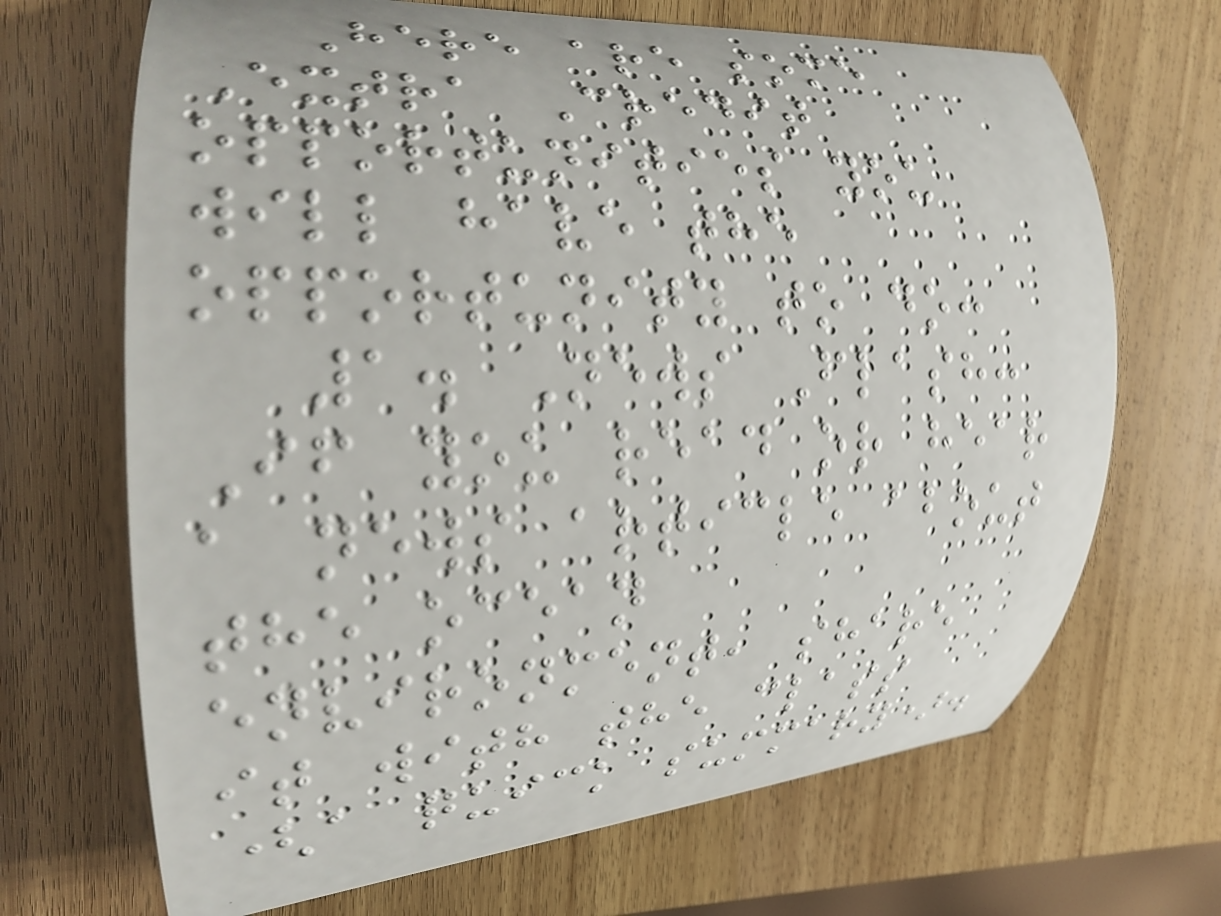Here are some
Extra Credit
opportunities you
will have the
opportunity to do:
1. News Flash:
If you read or hear
a news article about
the ocean
environment, share
it with the class
(a quick summary).
